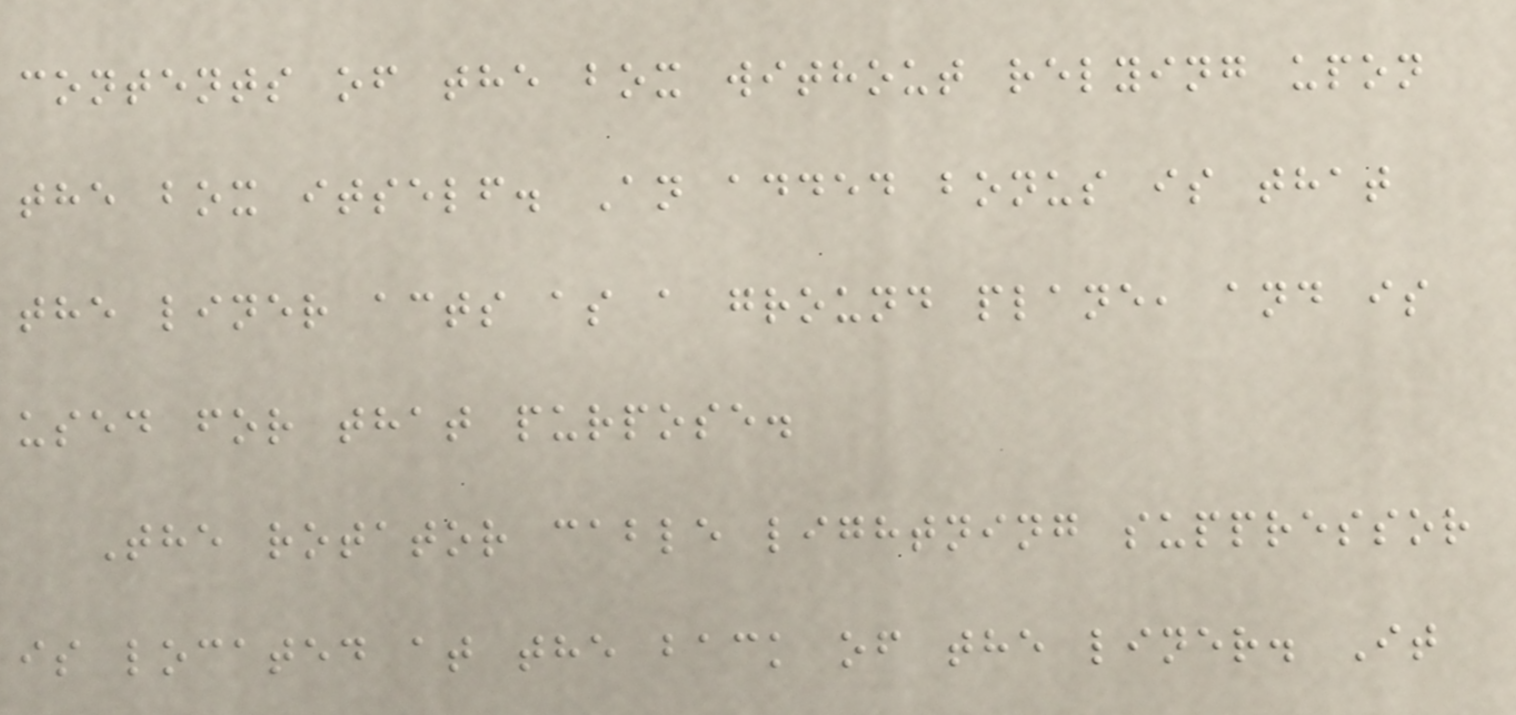contents of the box without relying upon
the box itself. An added bonus is that
the liner acts as a ground plane, and is
used for that purpose.
The rotator cable lightning suppressor
is located at the back of the liner. It
